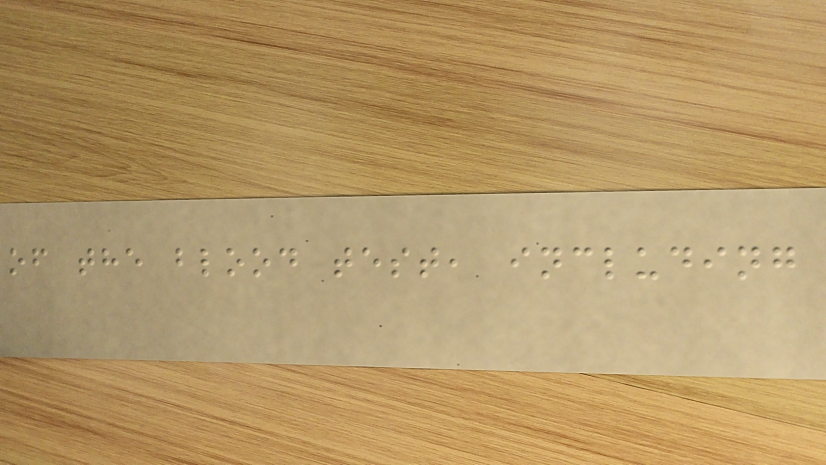of the blood test, including
